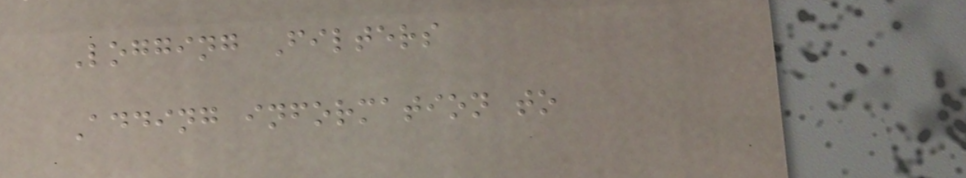Logging Filters
Adding information to
